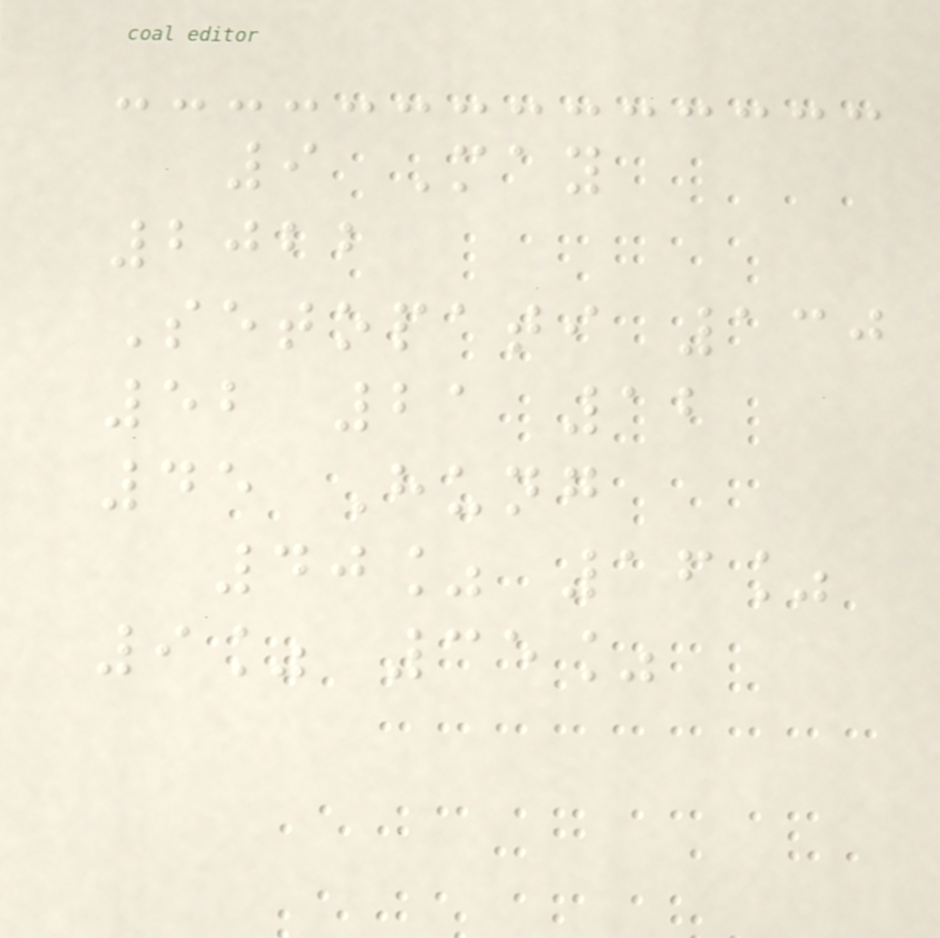9 May
2022
Setopati 130
52 21 12
45 Hung
40% 16%
9% 35%
